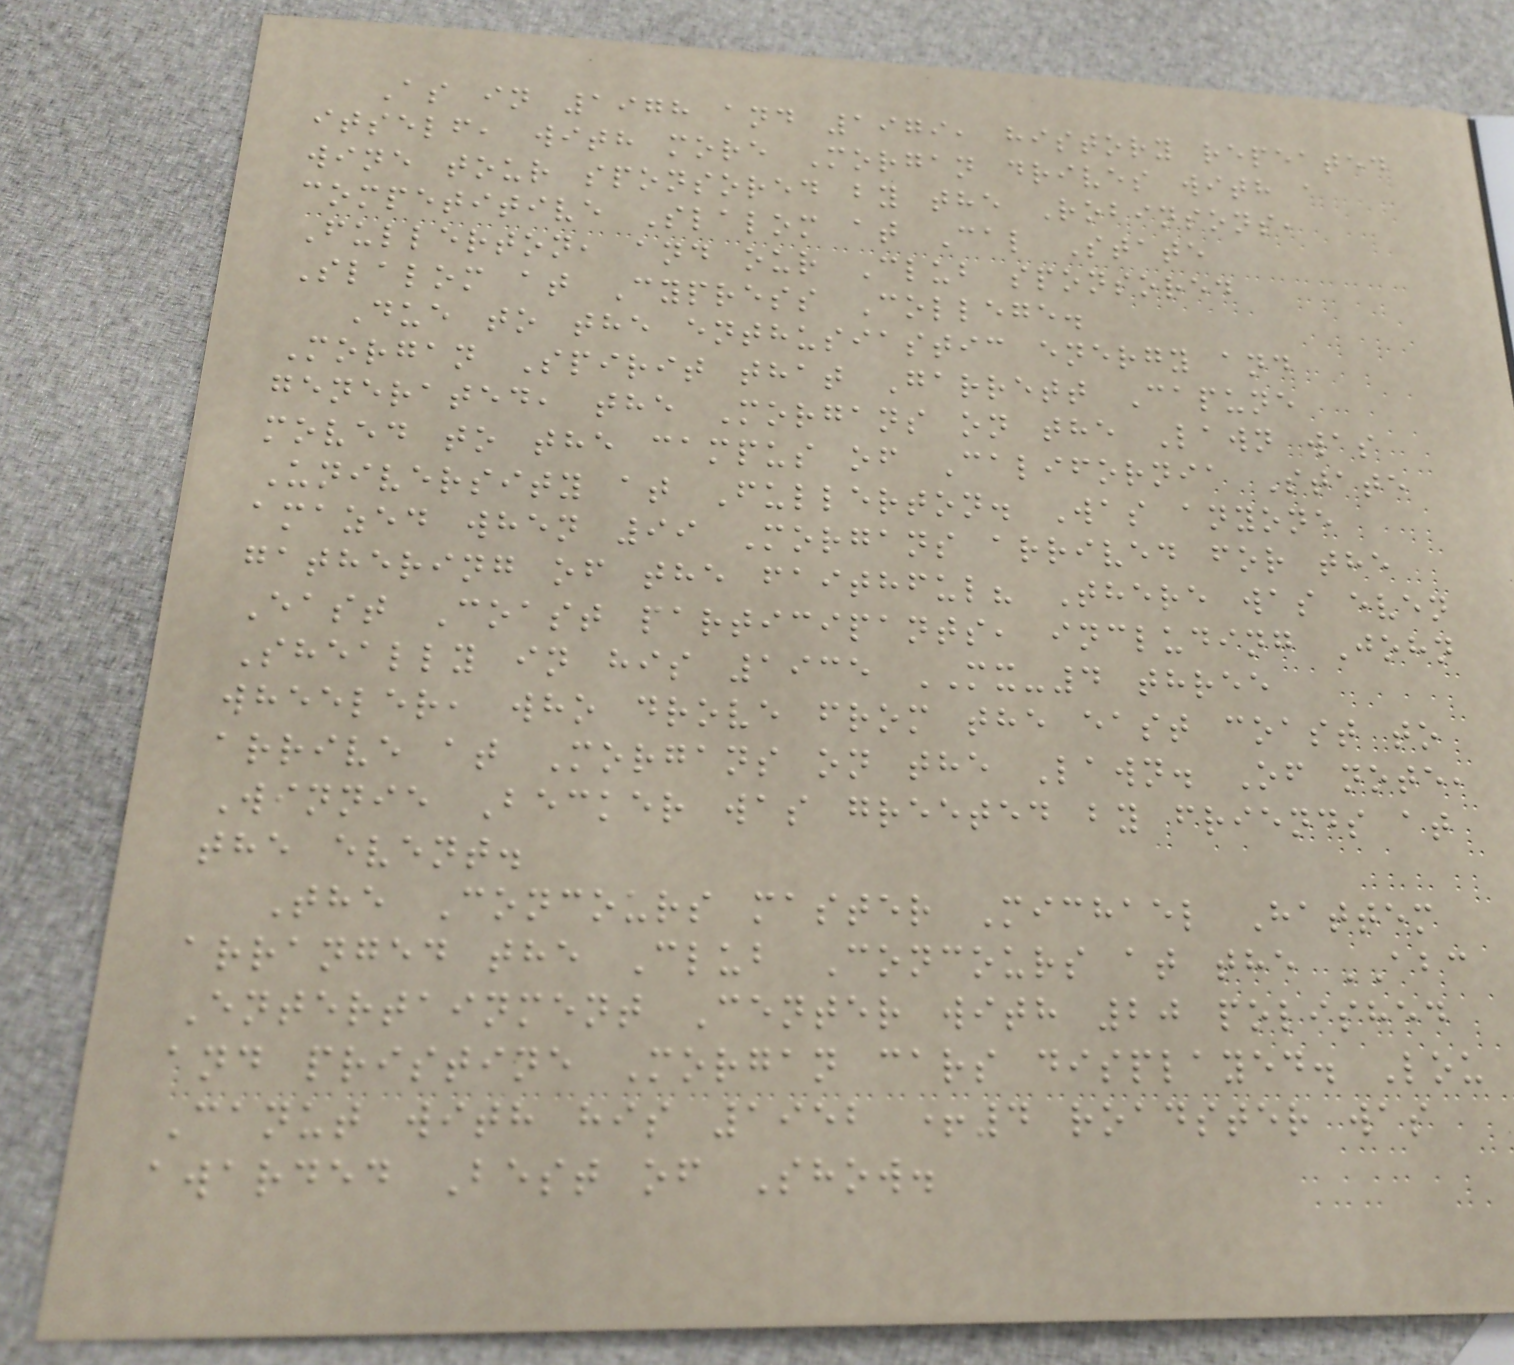As in 1978 and 1979, history repeated
itself, with more Morgan drives with a
wine tour sponsored by the Robinsons,
competitive Slalom at Cal State
Fullerton, and our Club sponsored
Slalom at Cypress College.
Due to the enthusiastic energy and
Morgan Spirit that Garrett Capune
generated, the Morgans on the Lawn was
moved to the campus of California State
University at Fullerton. Was anyone
amazed when 99 Morgans arrived for the
gathering of the faithful? There was even
East Coast participants, including John
Sheally in his 1935 MX-4 three
wheeler, who drove from the east coast to
arrive at Morgans on the Lawn. Of note,
Winnie Becker was greeted by friends at
the event.
The Concours master Michael Hattem
arranged the Club Concours at the ABC
Entertainment Center with 20 polished
and pristine Morgan cars displayed. Lou
Canut with his 1952 +4 roadster was
awarded Best of Show.
